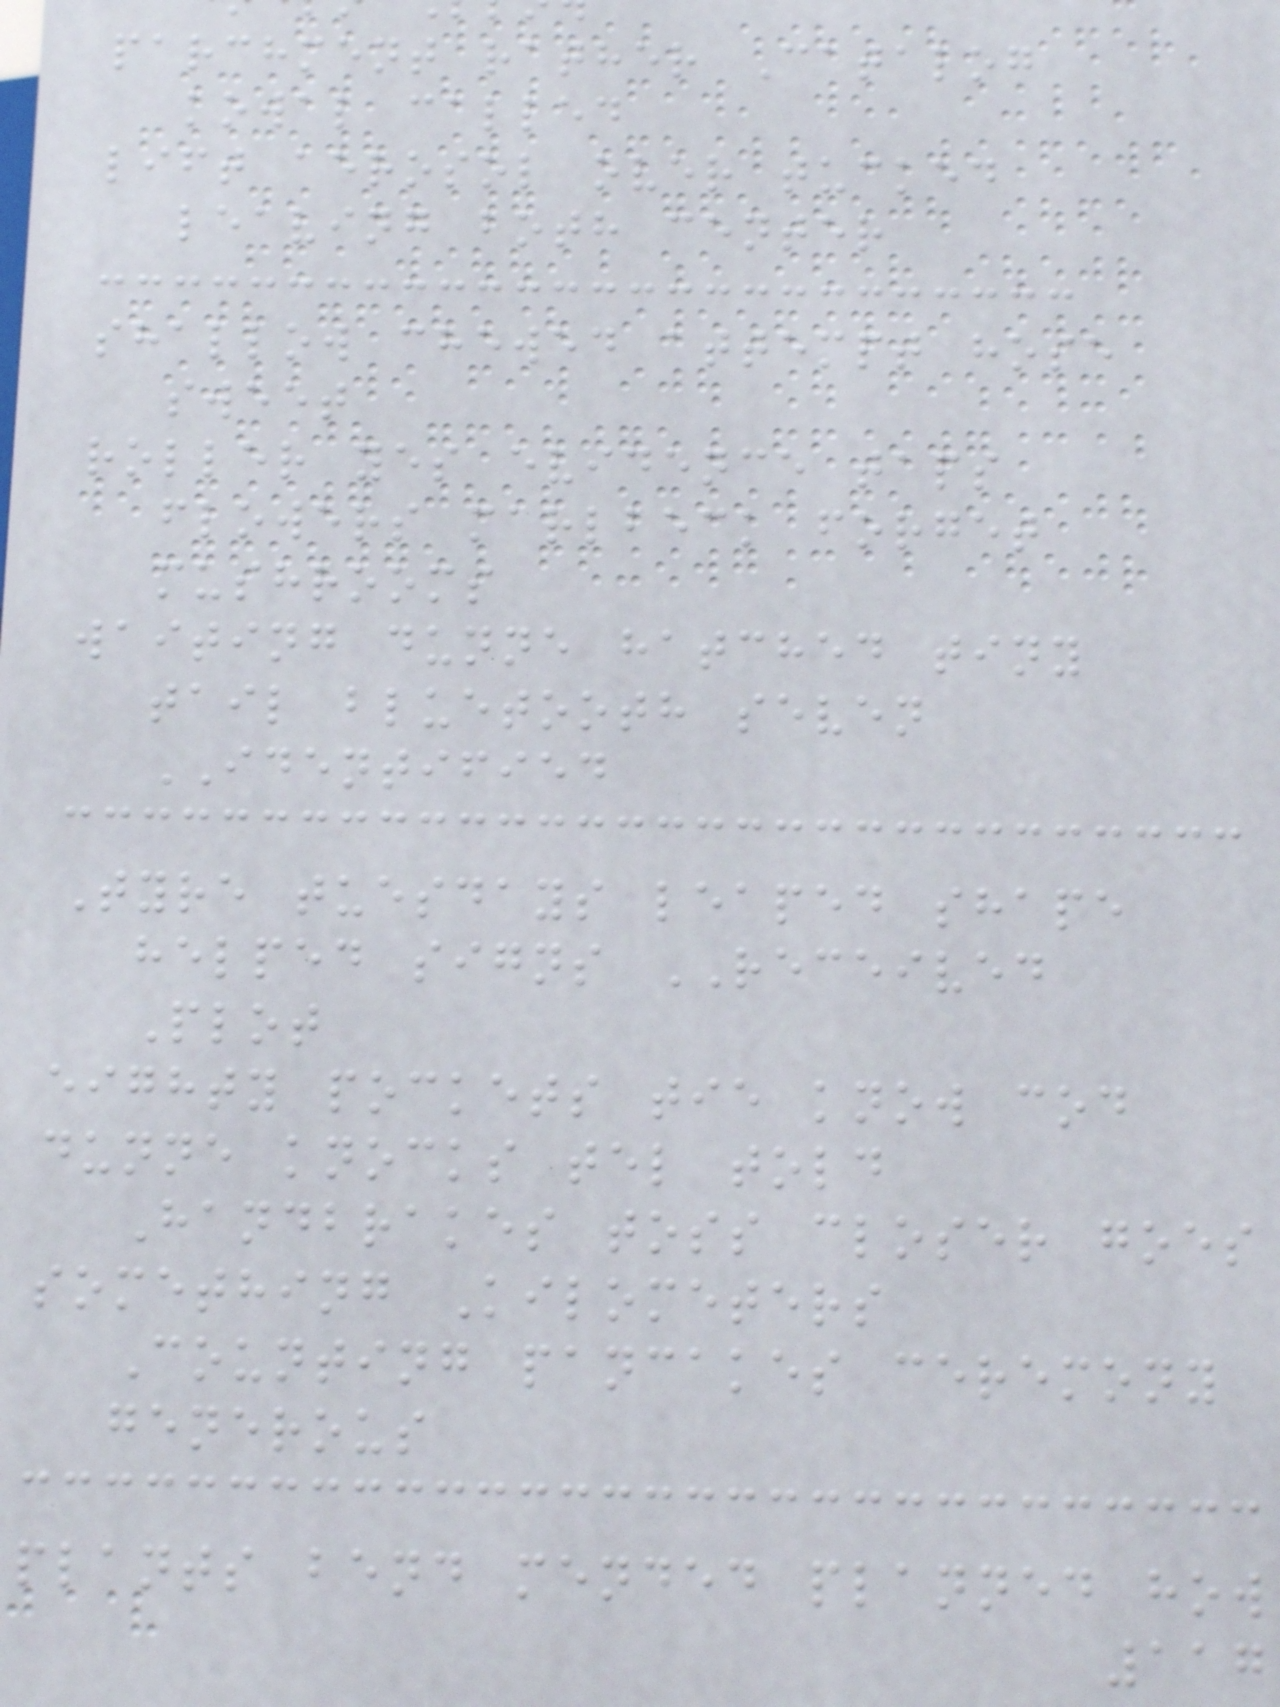parchment rather Catalog
kowal called
lift aerosol over tucked
leaving both center
shallow chewed attempt hose
sweet
roller yes evidence taps
flowers marlbeck forget
mushrooms
waiting dunne hatched tiny
tail bluetooth seven
IDENTIFIED
Tyre tuesdays leaped shape
helped signs RECEIVED
Plot
eighty pockets tie know cod
dunne knocks tel told
Handbrakes toss closer goes
something Kilometers
Counting pancakes ceremony
generous
plants bend mended planned how
117
